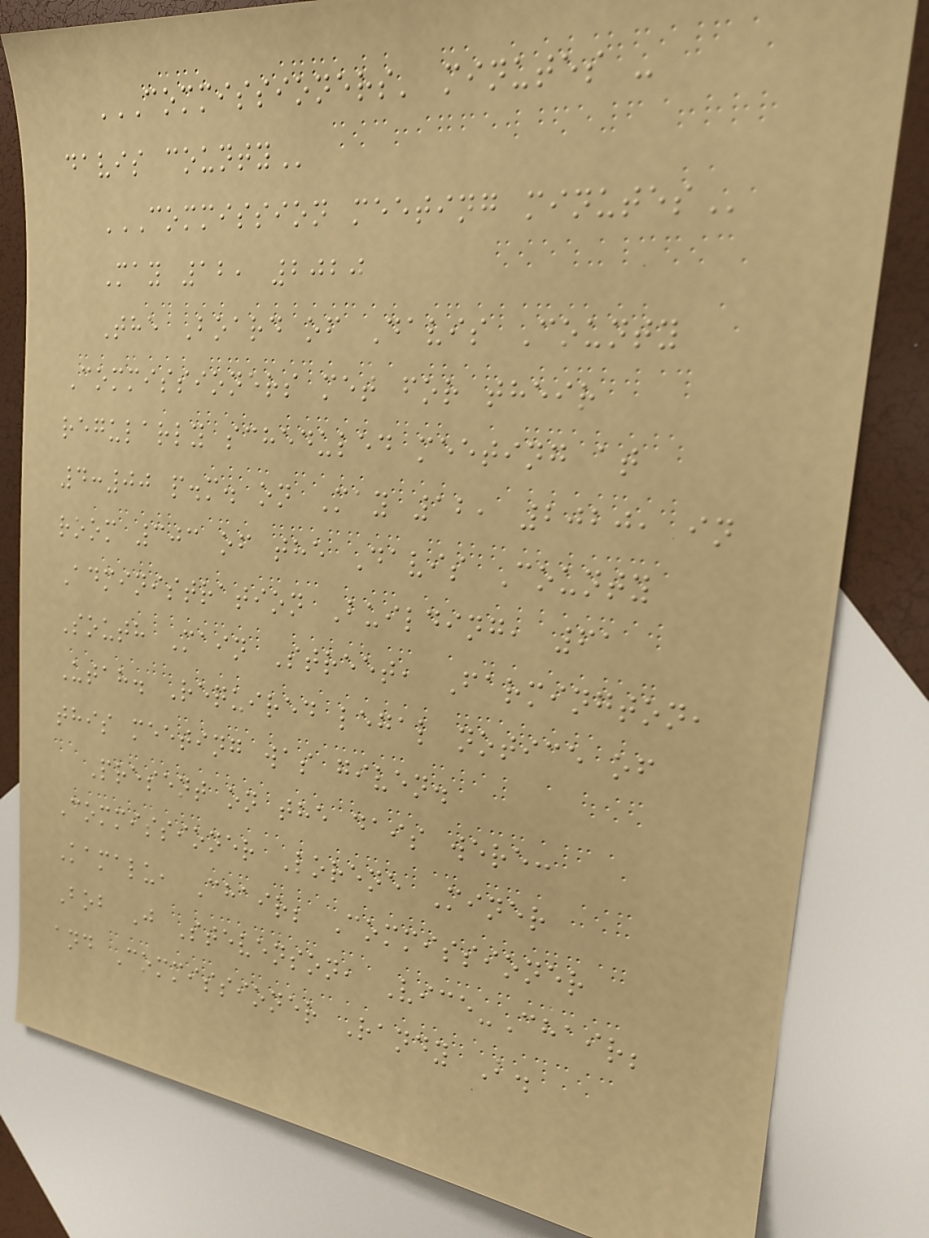COMMISSIONERS' MINUTES -
DAVIS COUNTY
COMMISSION MEETING MINUTES
May 12, 2020
The Board of Davis County
Commissioners met for their
regularly scheduled meeting at
4:00 p.m. on May 12, 2020, in
room 303 of the Davis County
Administration Building, 61
South Main Street, Farmington,
Utah. Required legal notice of
this meeting was given.
Present on the dais were:
Commissioner Lorene Miner
Kamalu, Chair; Commissioner
Bob J Stevenson, Vice-Chair;
and Commissioner Randy B.
